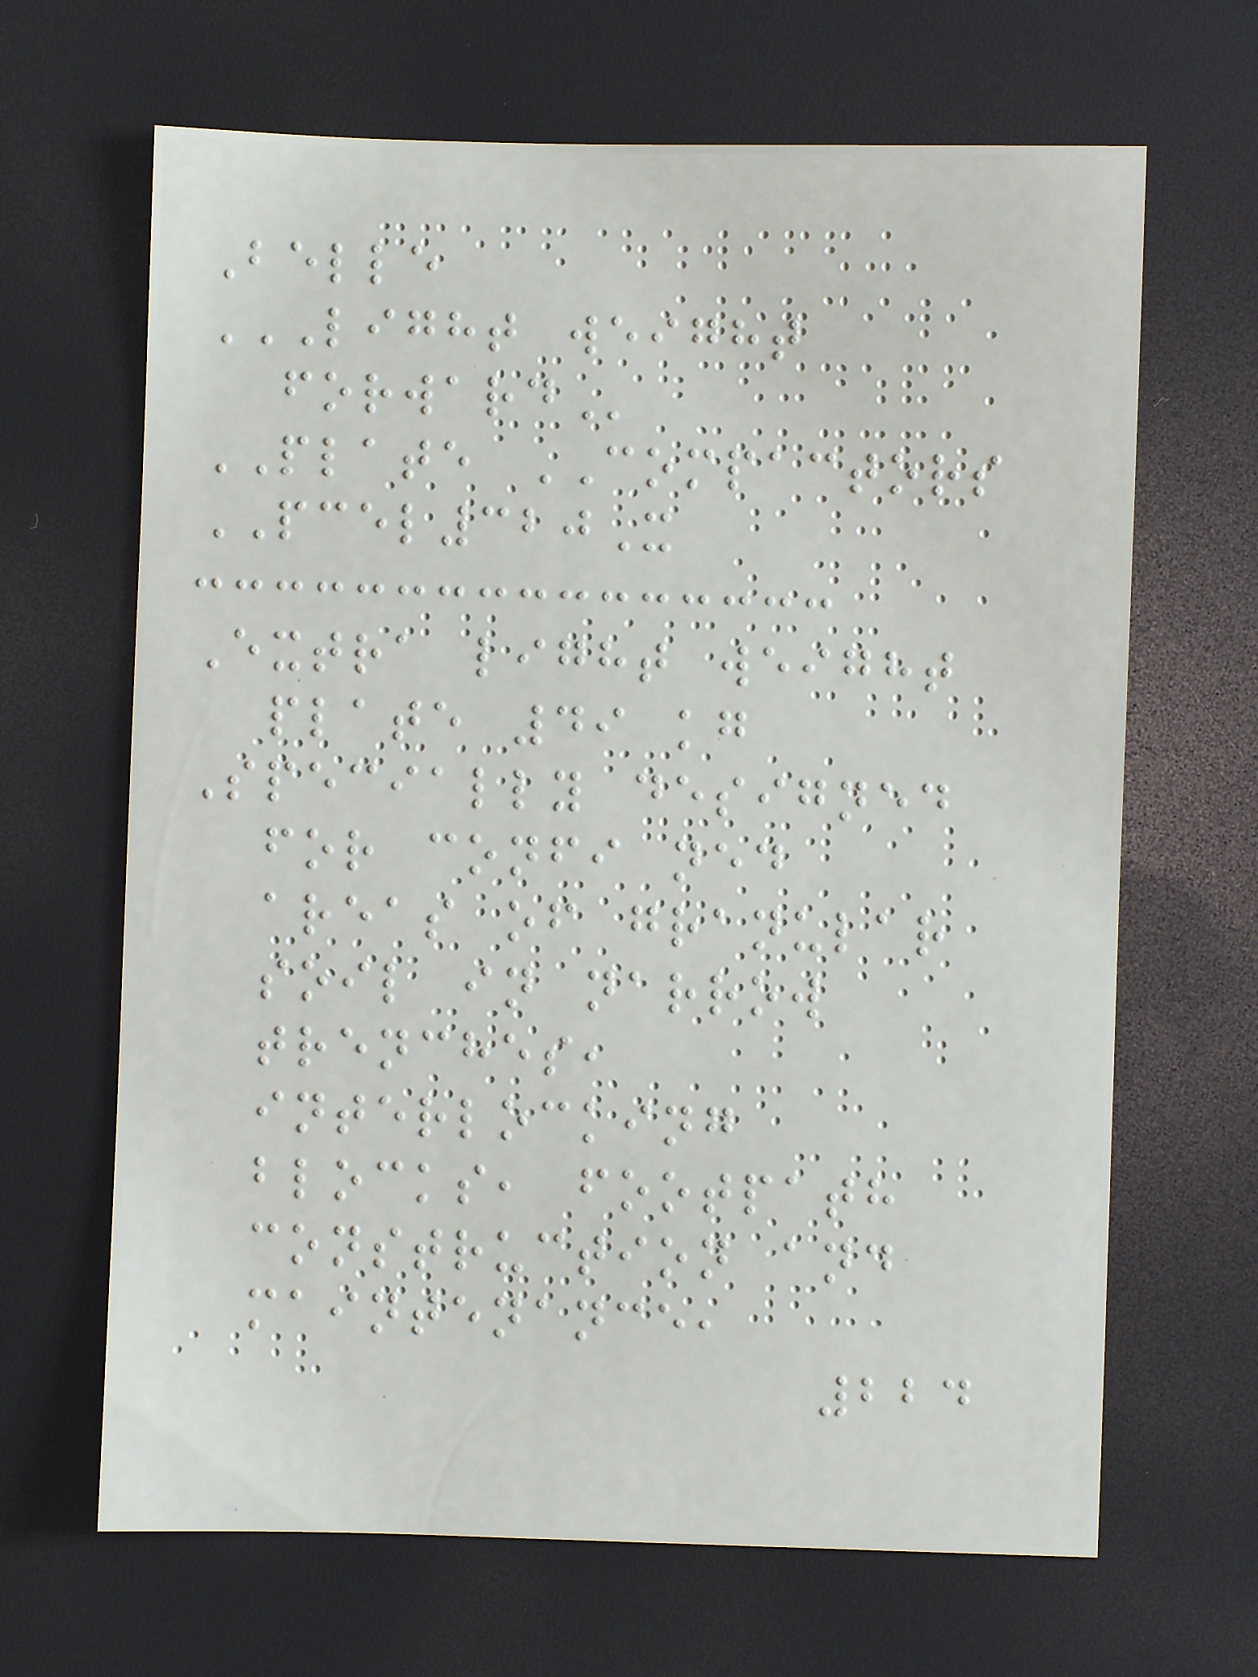Belle
LIGHT WEIGHT
FORWARD
PLATE COMPACTORS
PCEL320X
Extra light weight
plate 49 kg
Specially designed
for confi ned
areas of granular
soil in narrow
trenches,
interlocking
blocks, footpath
construction and
maintenance,
224
